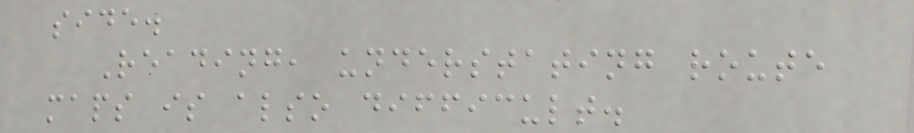side.
Reading, understating route
maps is also difficult.
